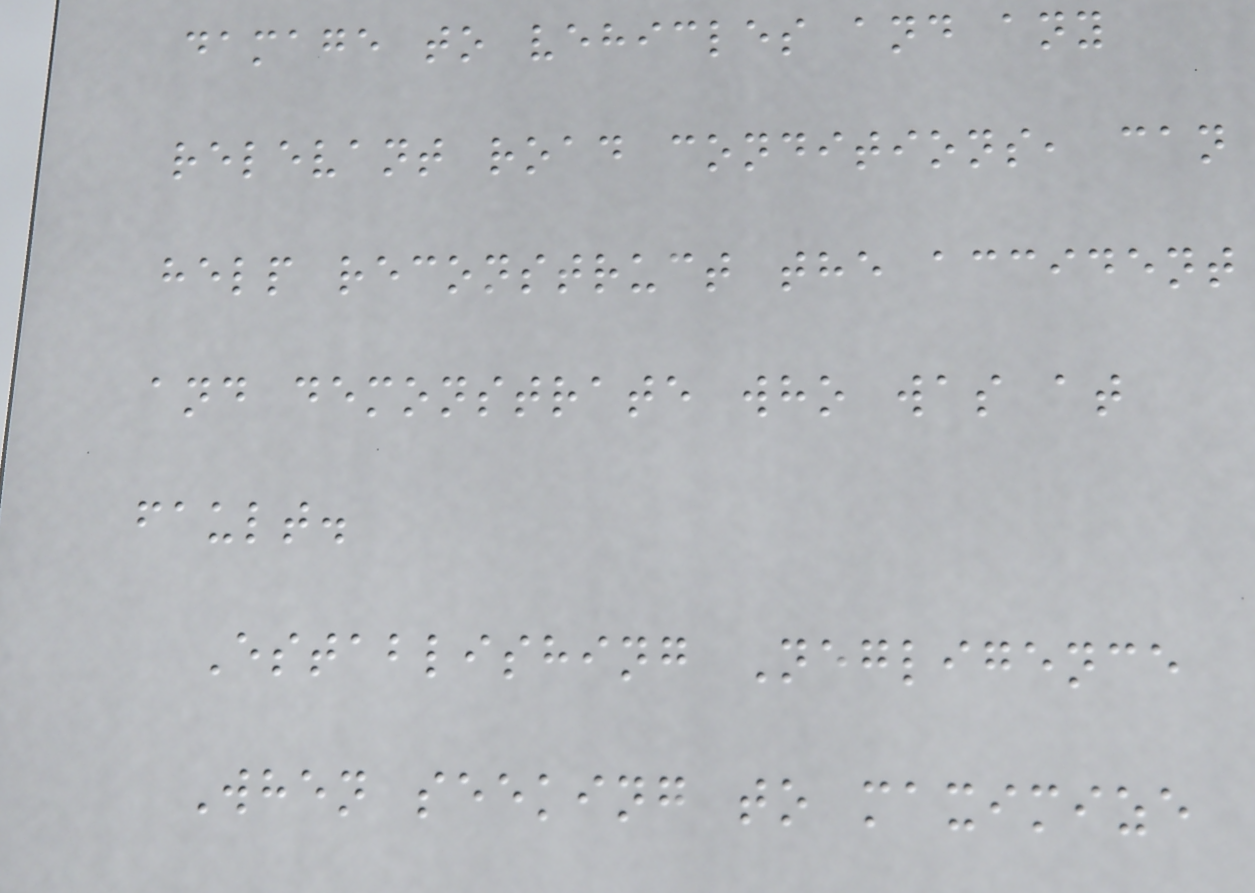damage to vehicles and any
relevant road conditions, can
help reconstruct the accident
and demonstrate who was at
fault.
Establishing Negligence
When seeking to maximize
